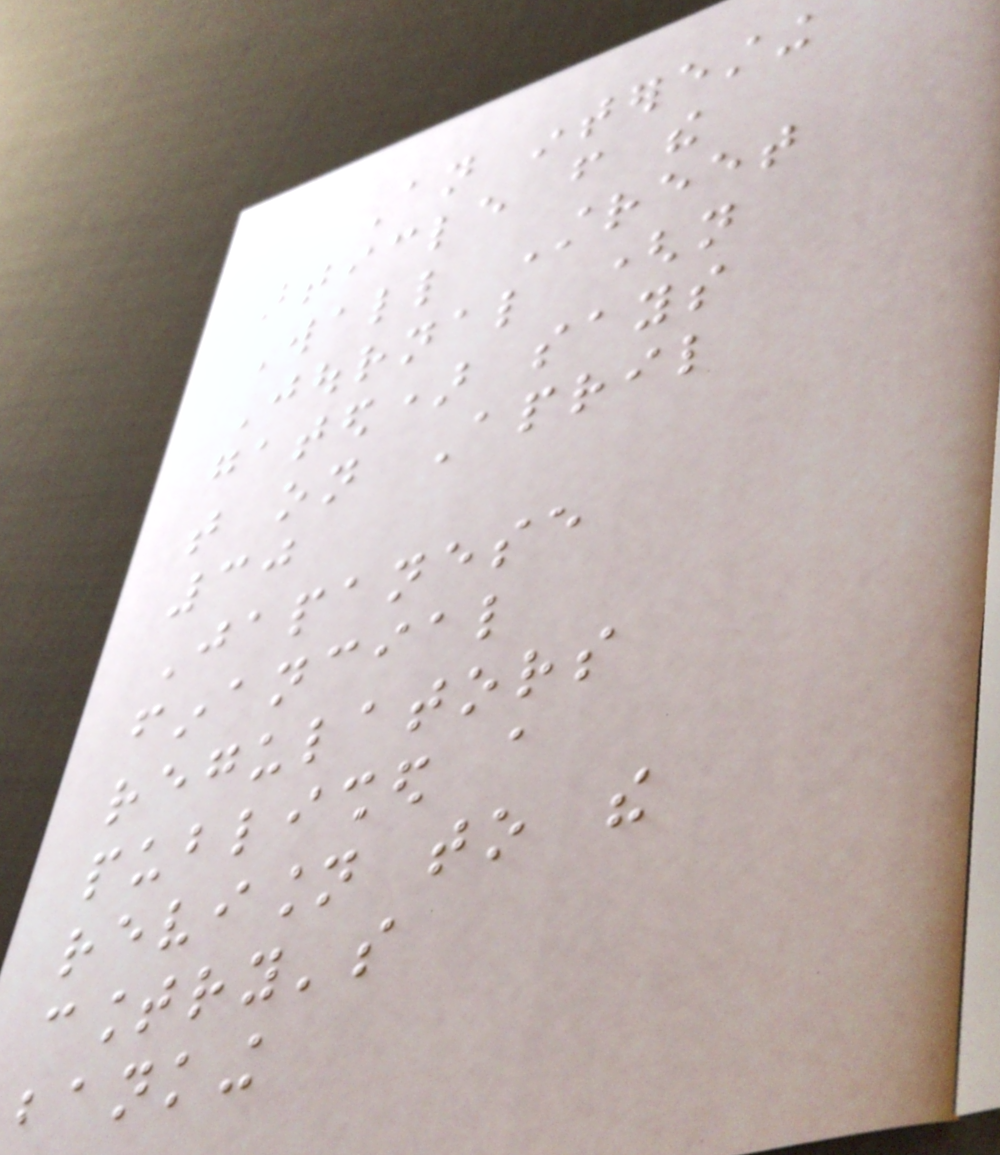An interesting
article from the
Wall Street
Journal (not
gated) says
that on April
30
Japanese
financial
regulators
published a
revision to the
country's
banking
